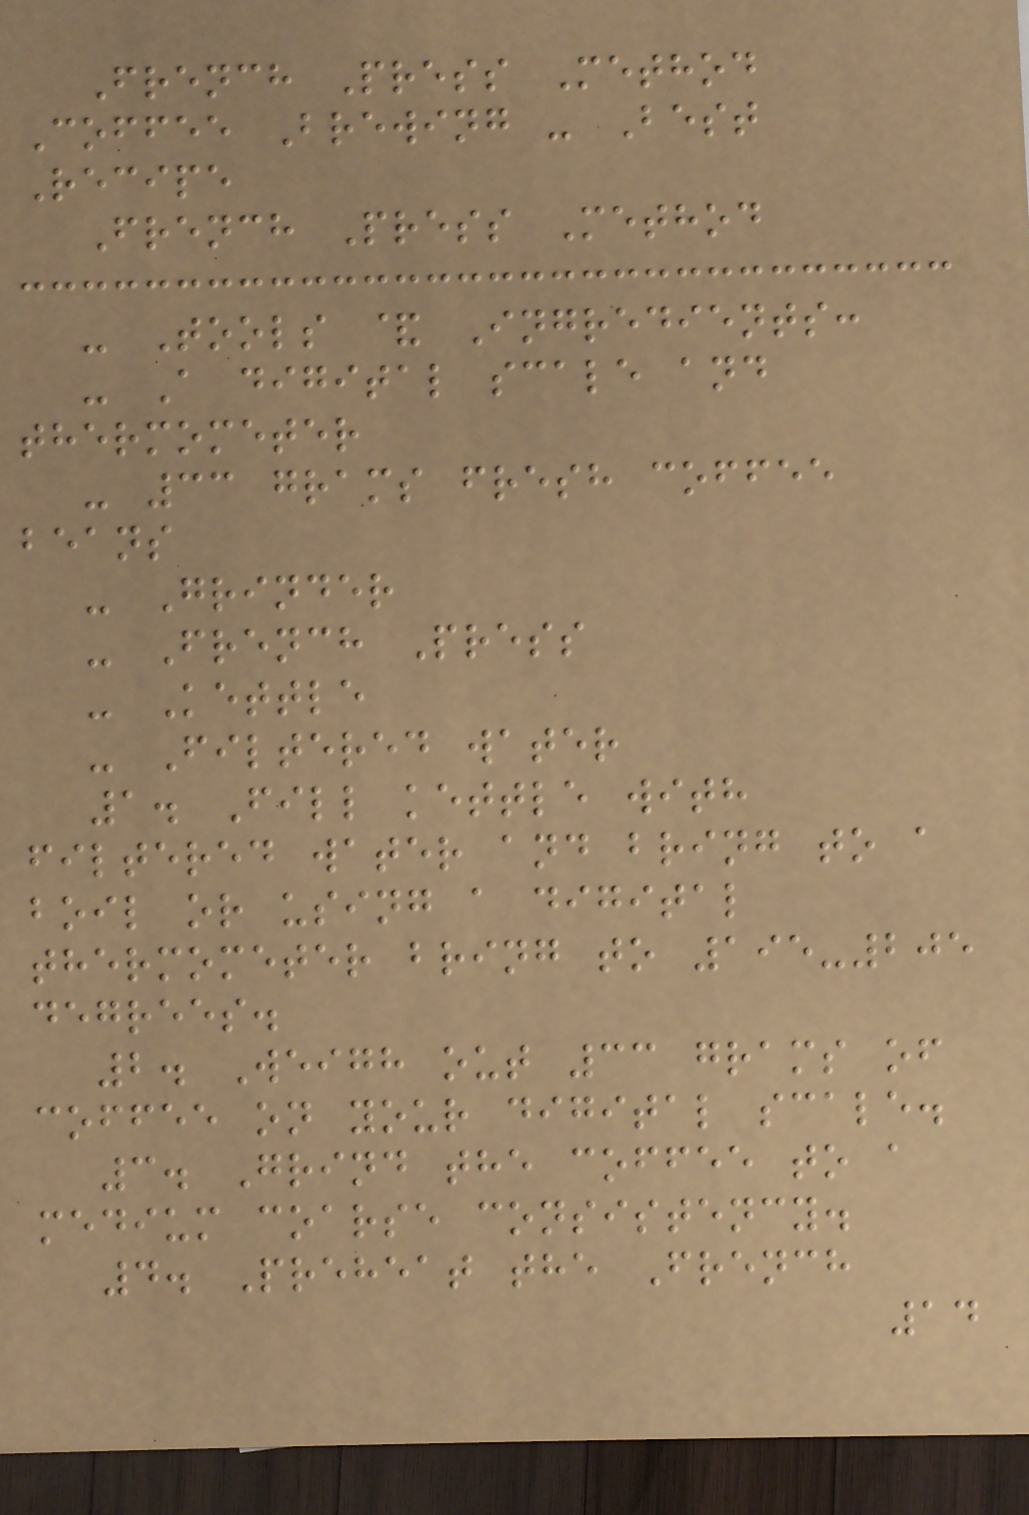French Press Method
Coffee Brewing - Best
Recipe
French Press Method
- Tools & Ingredients:
- A digital scale and
thermometer
- 33 grams fresh coffee
beans
- Grinder
- French Press
- Kettle
- Filtered water
1. Fill kettle with
filtered water and bring to a
boil or using a digital
thermometer bring to 195-205
degrees.
2. Weigh out 33 grams of
coffee on your digital scale.
3. Grind the coffee to a
medium coarse consistency.
4. Preheat the French
14
